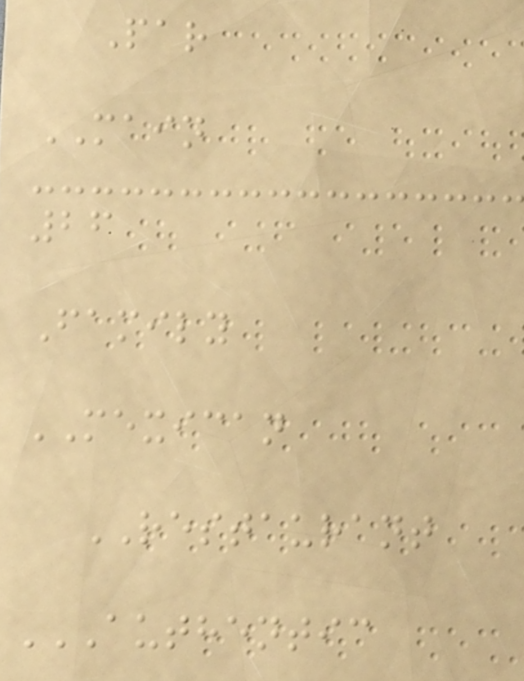Par
MAIN
26
Family
MEXICAN
RESTAURANT
AUTHENTIC
